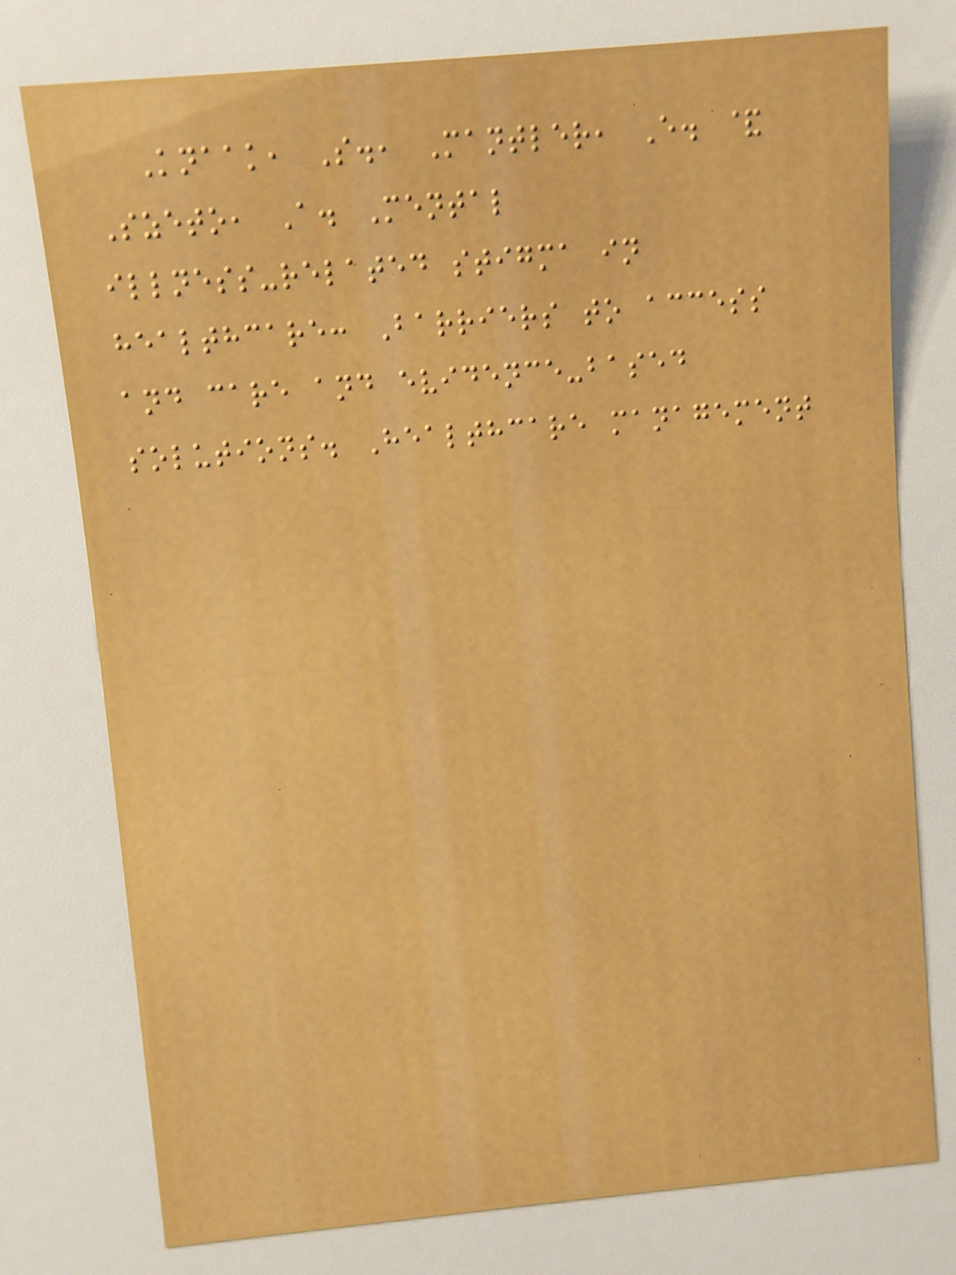Knaak, S., Mantler, E. &
Szeto, A. Mental
illness-related stigma in
healthcare: Barriers to access
and care and evidence-based
solutions. Healthcare management
